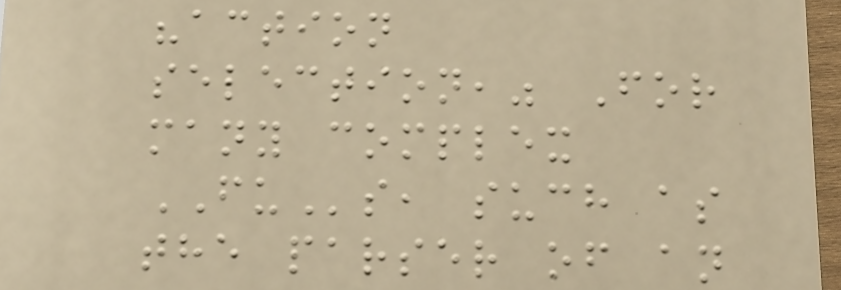"action
selection," For
many complex
FUs, such as
the parser of an
